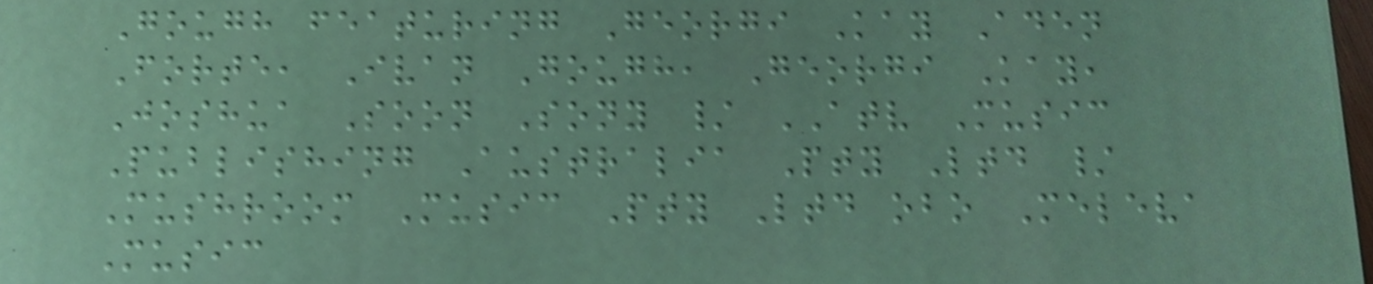Gough featuring Georgi Kay Aden
Forte, Ivan Gough, Georgi Kay,
Joshua Soon Sony / ATV Music
Publishing Australia Pty Ltd /
Mushroom Music Pty Ltd obo Meleva
Music
